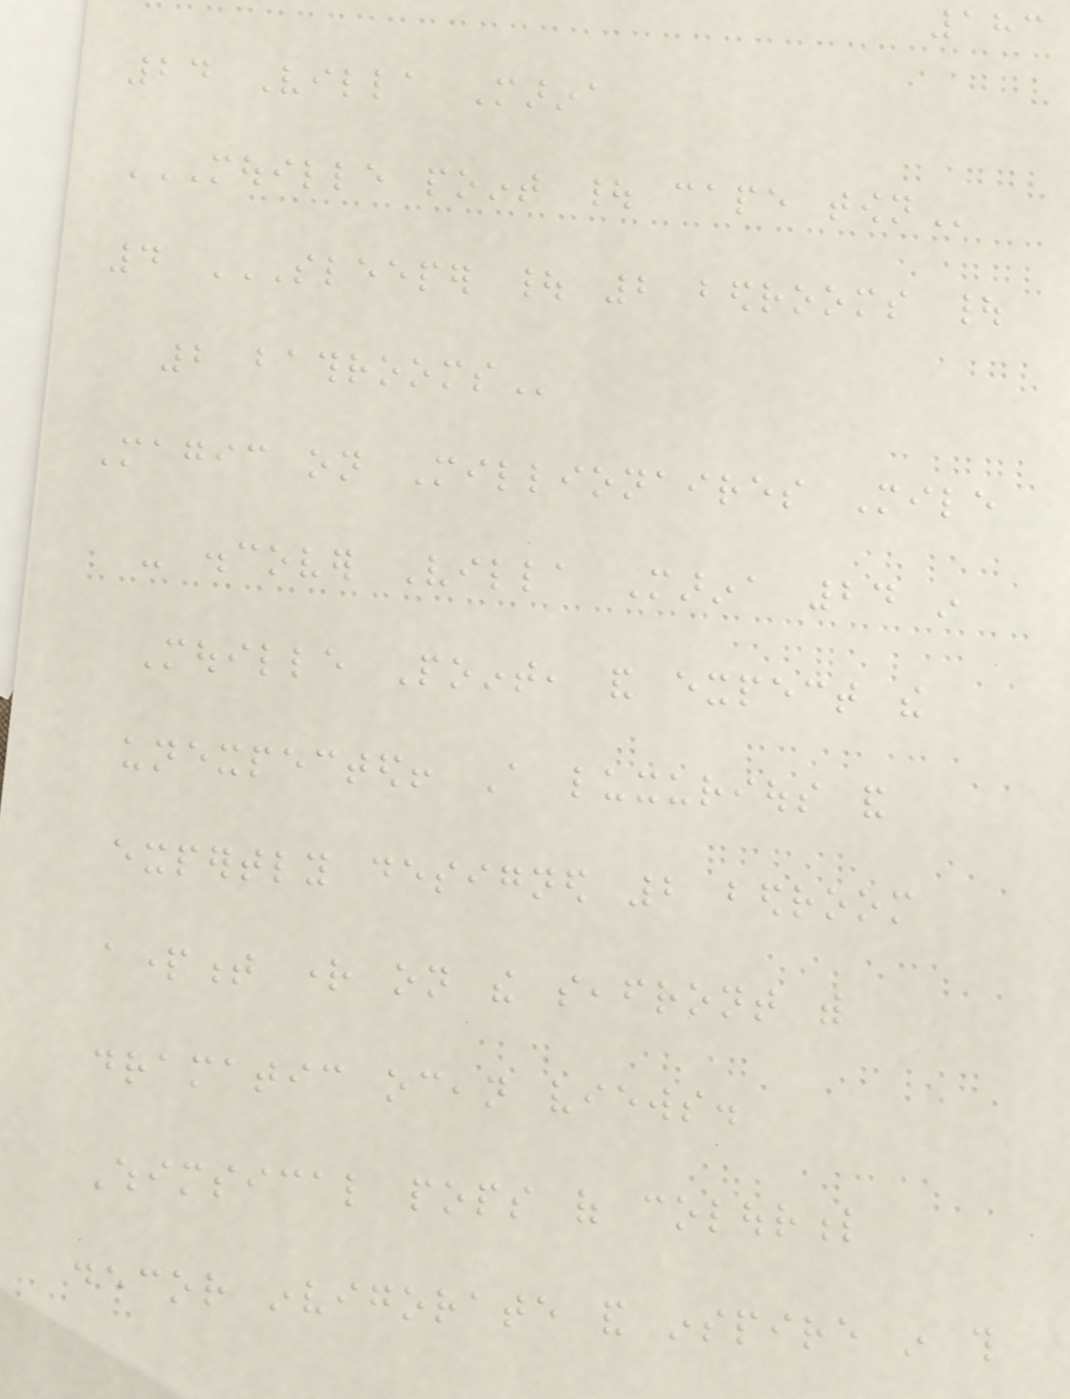183
24 Villa Marina
MOUILLE POINT | CAPE TOWN
4 SLEEPER | 2 BEDROOMS |
2 BATHROOMS
Magic on Millionaires Mile
- discover Villa Marina 24 in
Mouille Point, and expect the
unexpected! A luxurious and
expertly designed 2 bedroom
apartment right on the seafront with
dramatic ocean views.
Whimsical pops of colourful
decor invigorate and inspire in this
